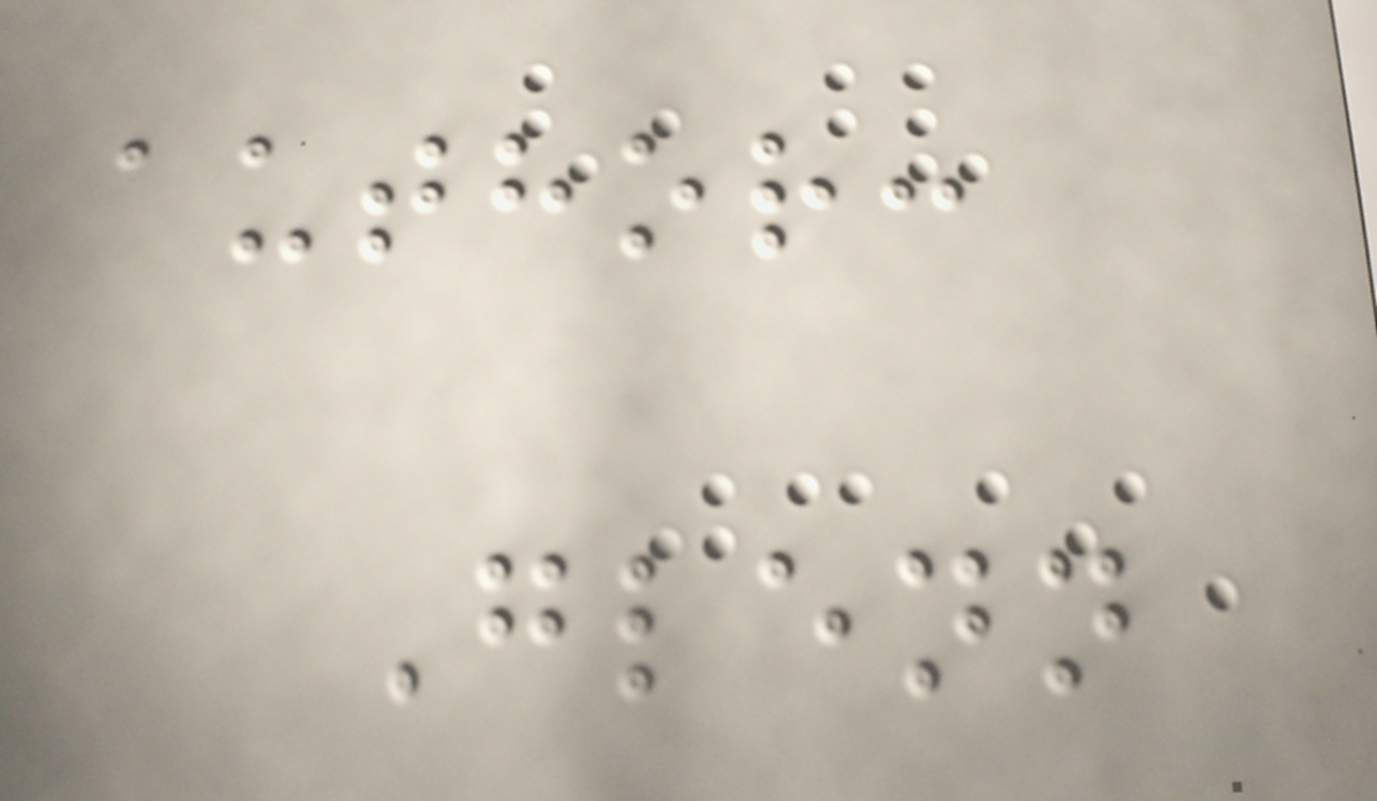author:
Glenn
